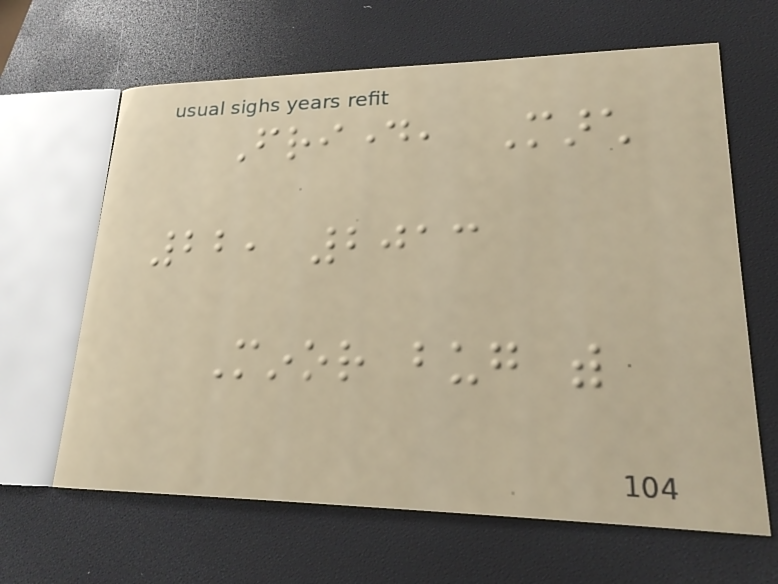Friday, March
22, 2013
Minor bug with
